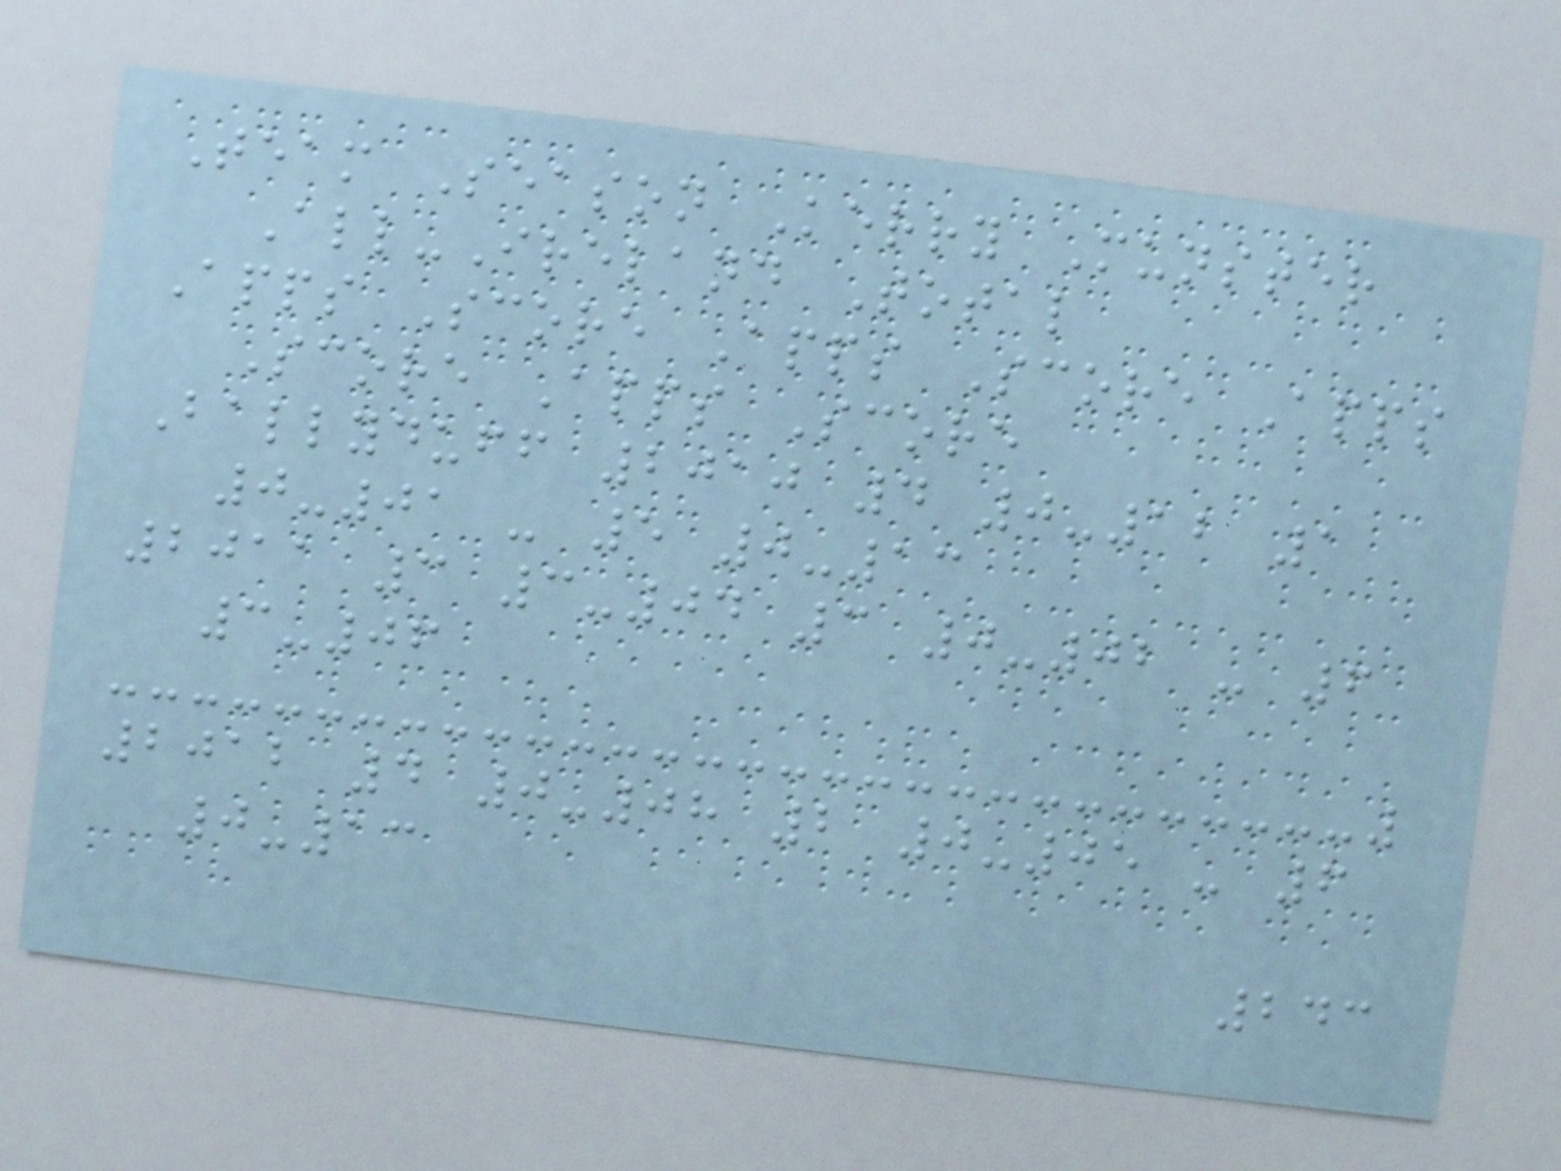Team Season Kerry Munster
All-Ireland Total
Apps Score Apps Score Apps
Score Apps Score
Ballyduff 2010 4 0-12 1
0-01 - 5 0-13
2011 3 3-04 3 0-02 - 6
3-06
2012 4 0-08 2 0-05 - 6
0-13
243
